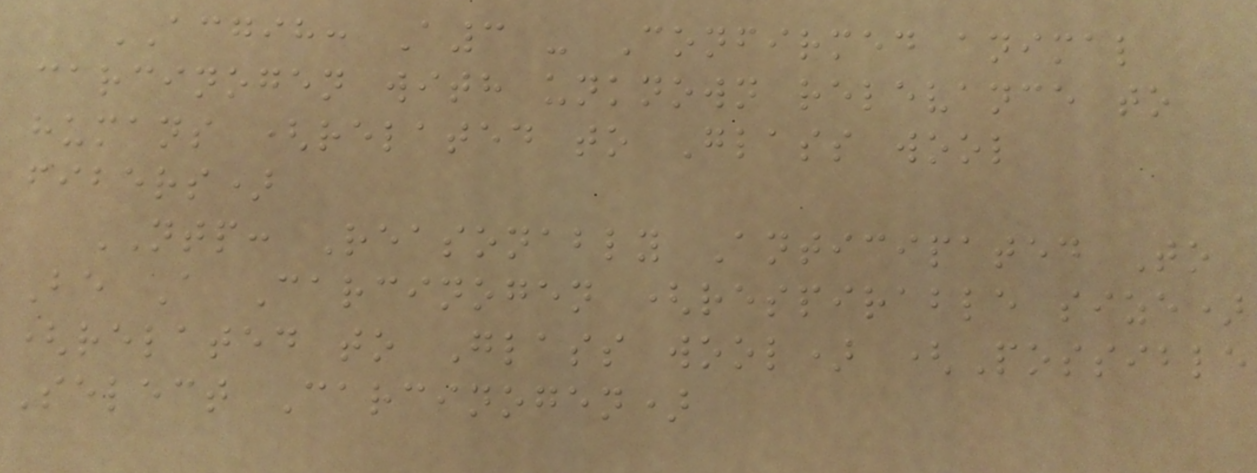ACGIH: A3 - Confirmed animal
carcinogen with unknown relevance to
humans (related to Glass wool
fibers)
NTP: Reasonably Anticipated To
Be A Carcinogen (respirable size)
(related to Glass wool) (Possible
Select Carcinogen)
